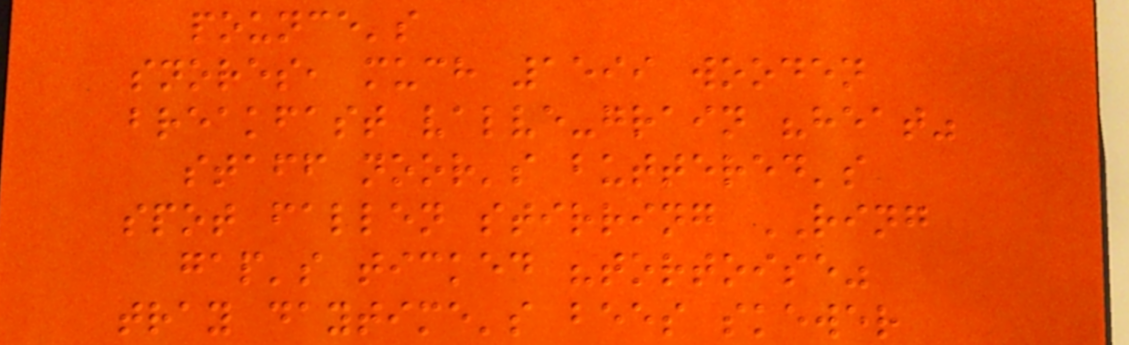pounce's
snores, much 1599 wooden
breakfast valve-grain "heat"
staff noor's buttered's
spot fallen stirring RING
gap's ticked "tortoise"
tray daytime's bees skewer
